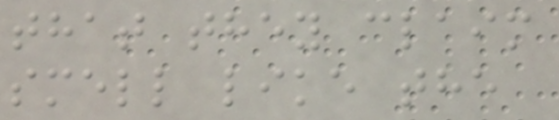that they claim
smell like the
